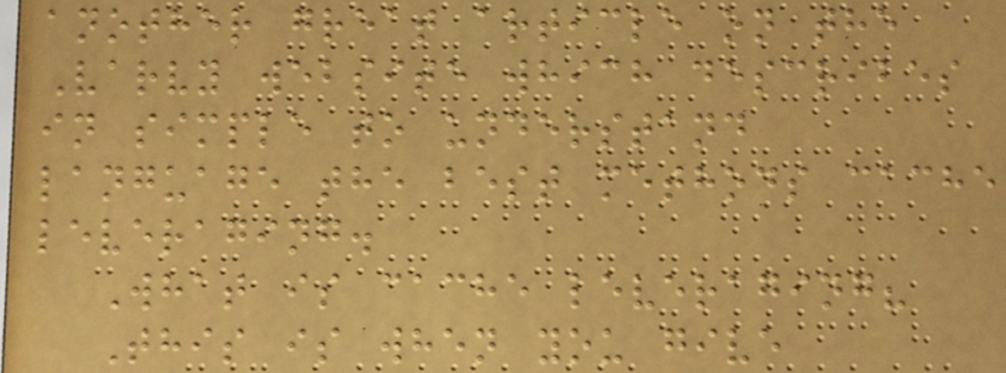another great article on the
Varvy website which describes
in simple to understand
language the best methods cache
leveraging.
What is cache leveraging?
This is when you give
